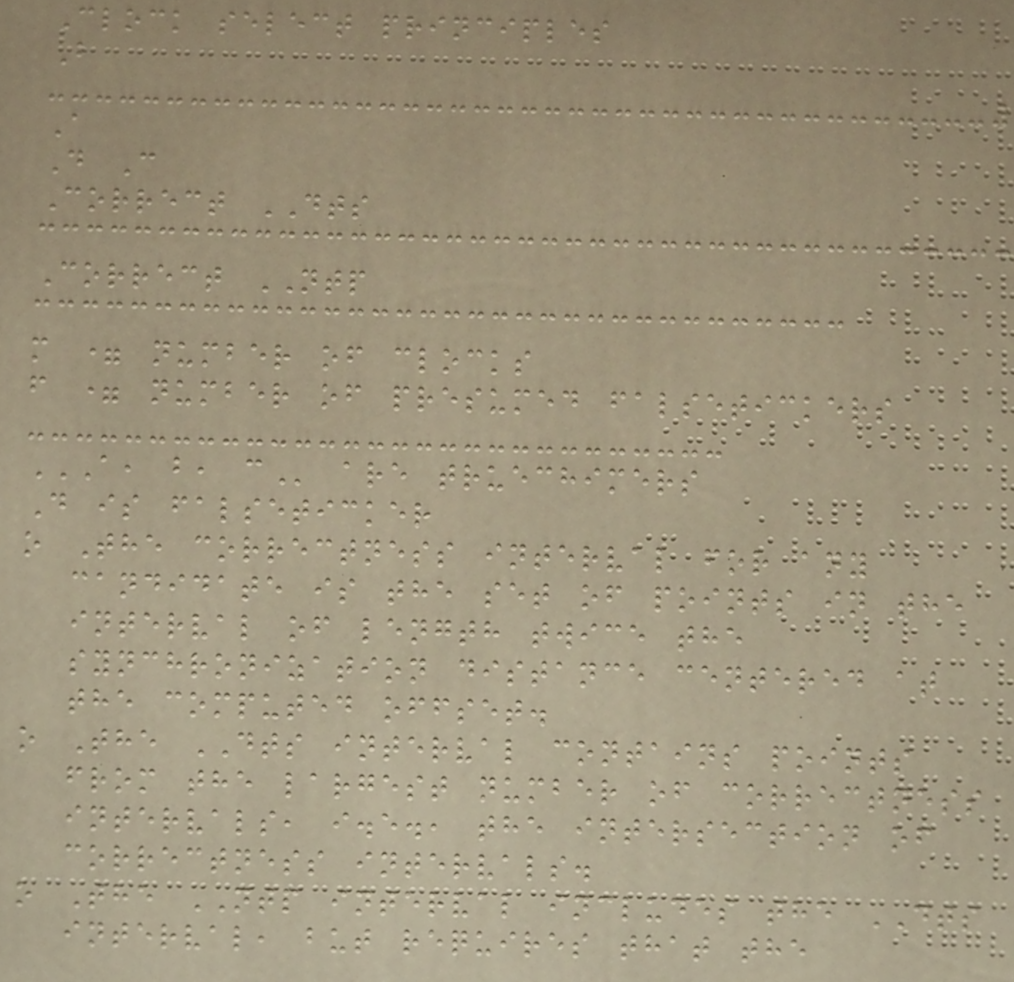Clock select principles
B
A
D C
Correct DTS
Correct NTP
m = number of clocks
f = number of presumed falsetickers
A, B, C are truechimers
D is falseticker
o The correctness interval for any
candidate is the set of points in the
interval of length twice the
synchronization distance centered at
the computed offset.
o The DTS interval contains points
from the largest number of correctness
intervals, i.e., the intersection of
correctness intervals.
o The NTP interval includes the DTS
interval, but requires that the
